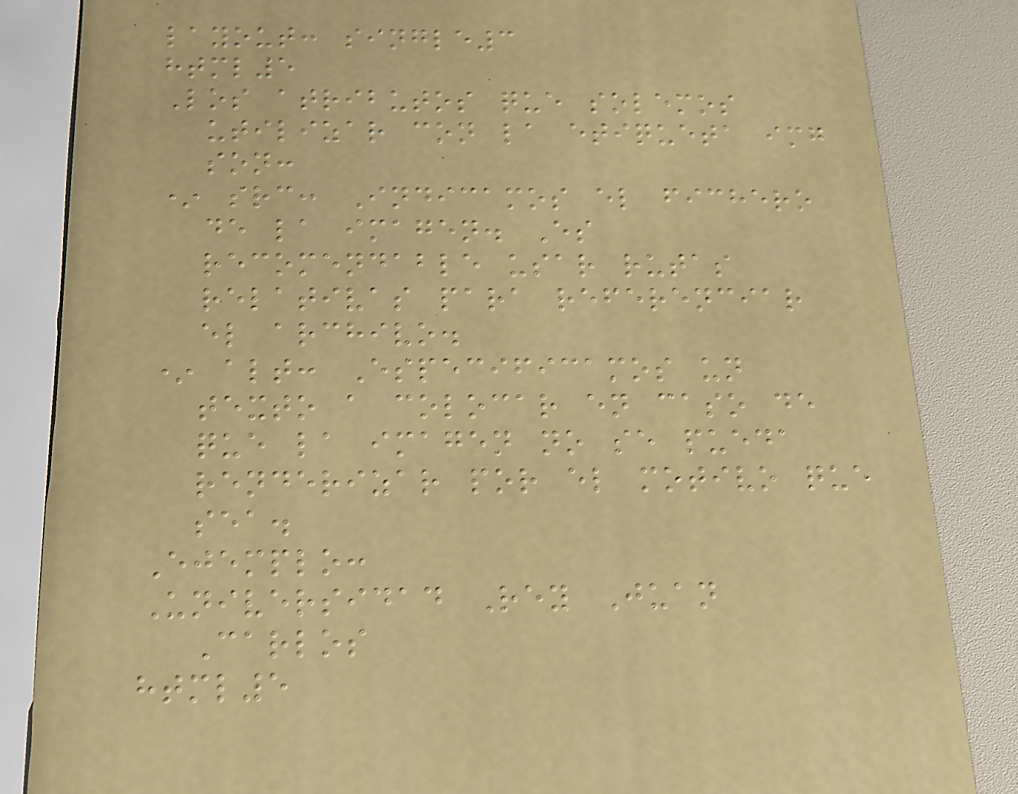layout: single3
html5
Los atributos que solemos
utilizar con la etiqueta img
son:
* src: Indicamos el fichero
de la imagen. Es
recomendable usar rutas
relativas para referenciar
el archivo.
* alt: Especificamos un
texto a colocar en caso de
que la imagen no se pueda
renderizar por el motivo que
sea.
Ejemplo:
Universidad Rey Juan
Carlos
html5
